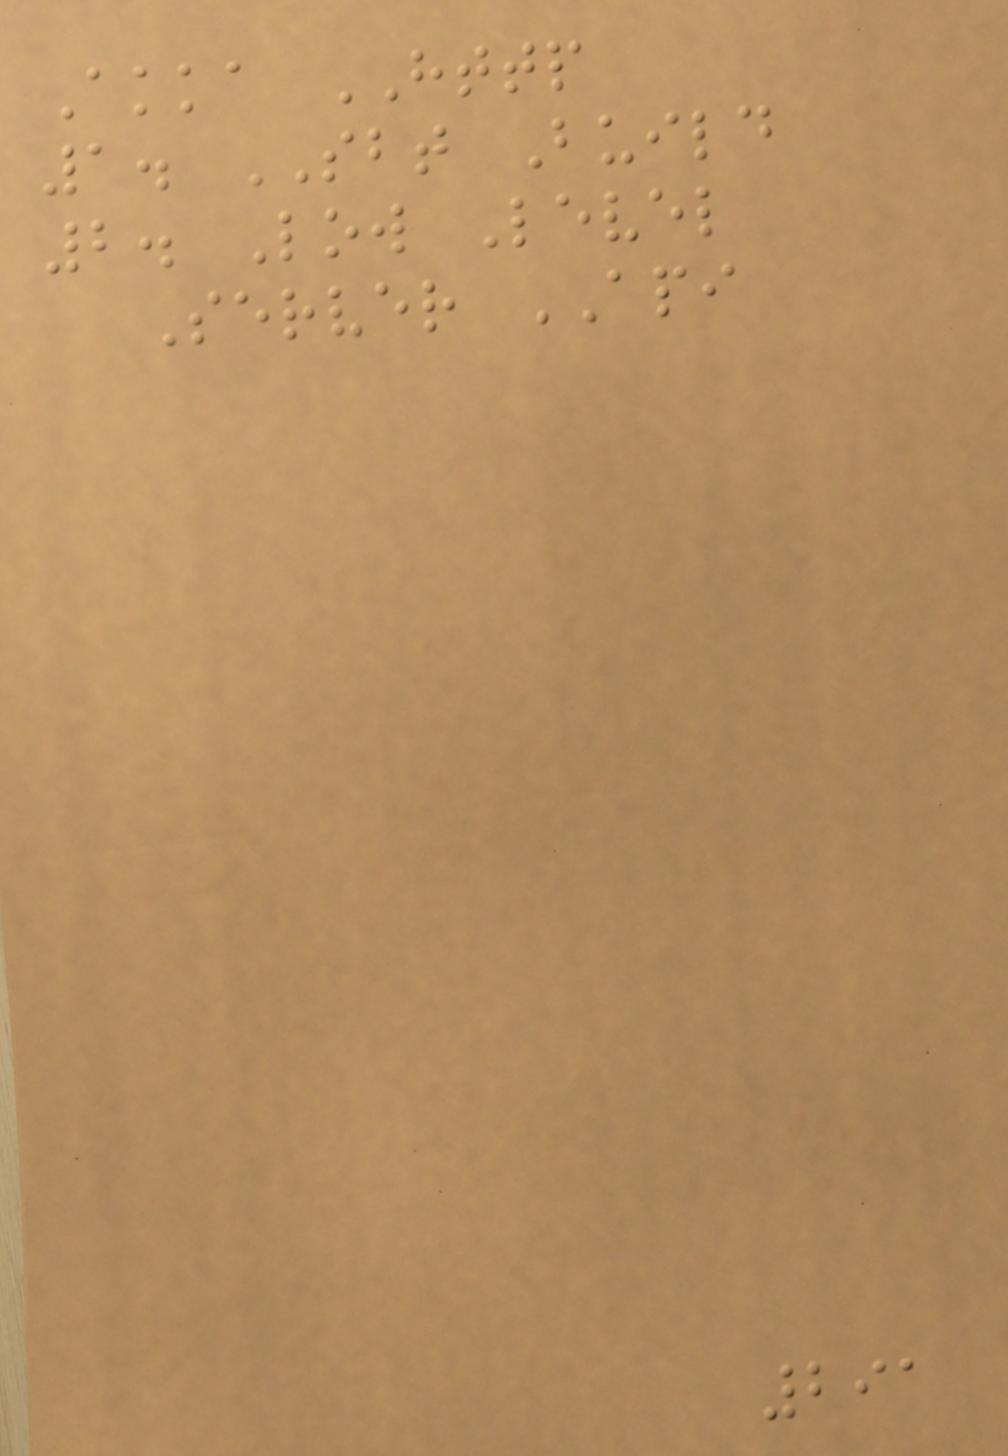Akka HTTP
1. SBT Build
2. Low Level
Server API
291
